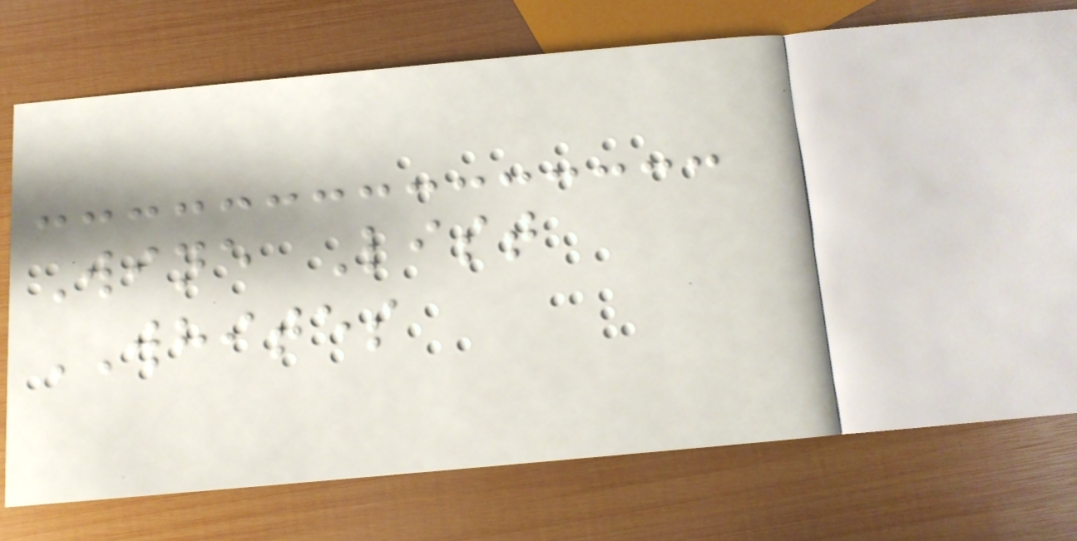Wine List
WHITES
